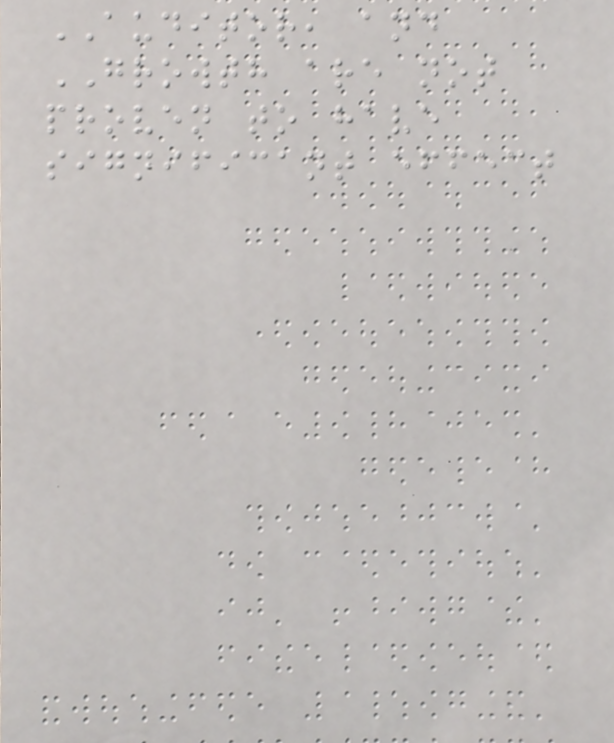AUDITOR, and
GROWTH are not
proven to have
significant effect
